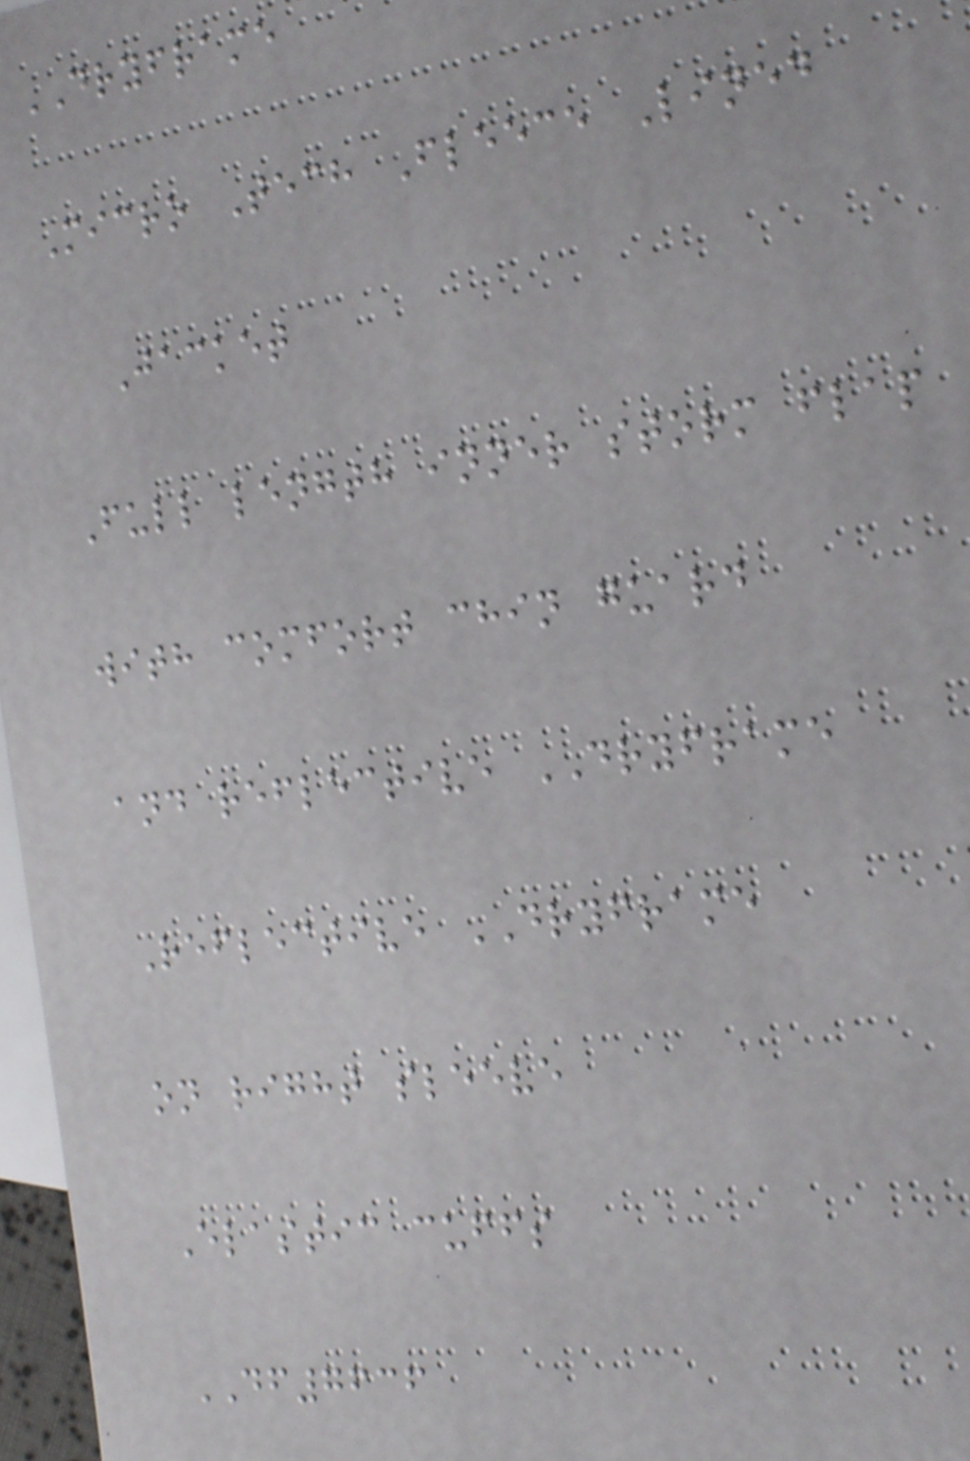DRYFRAME
Micro Tech Fleece Lined
Jacket
Full length inner storm flap
with comfort chin guard
and reflective DRYFRAME
Reflective DRYFRAME
on right sleeve
Elastic cuffs
DF7636
